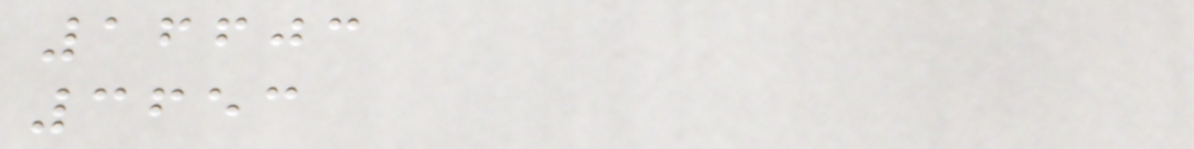16603
3653
